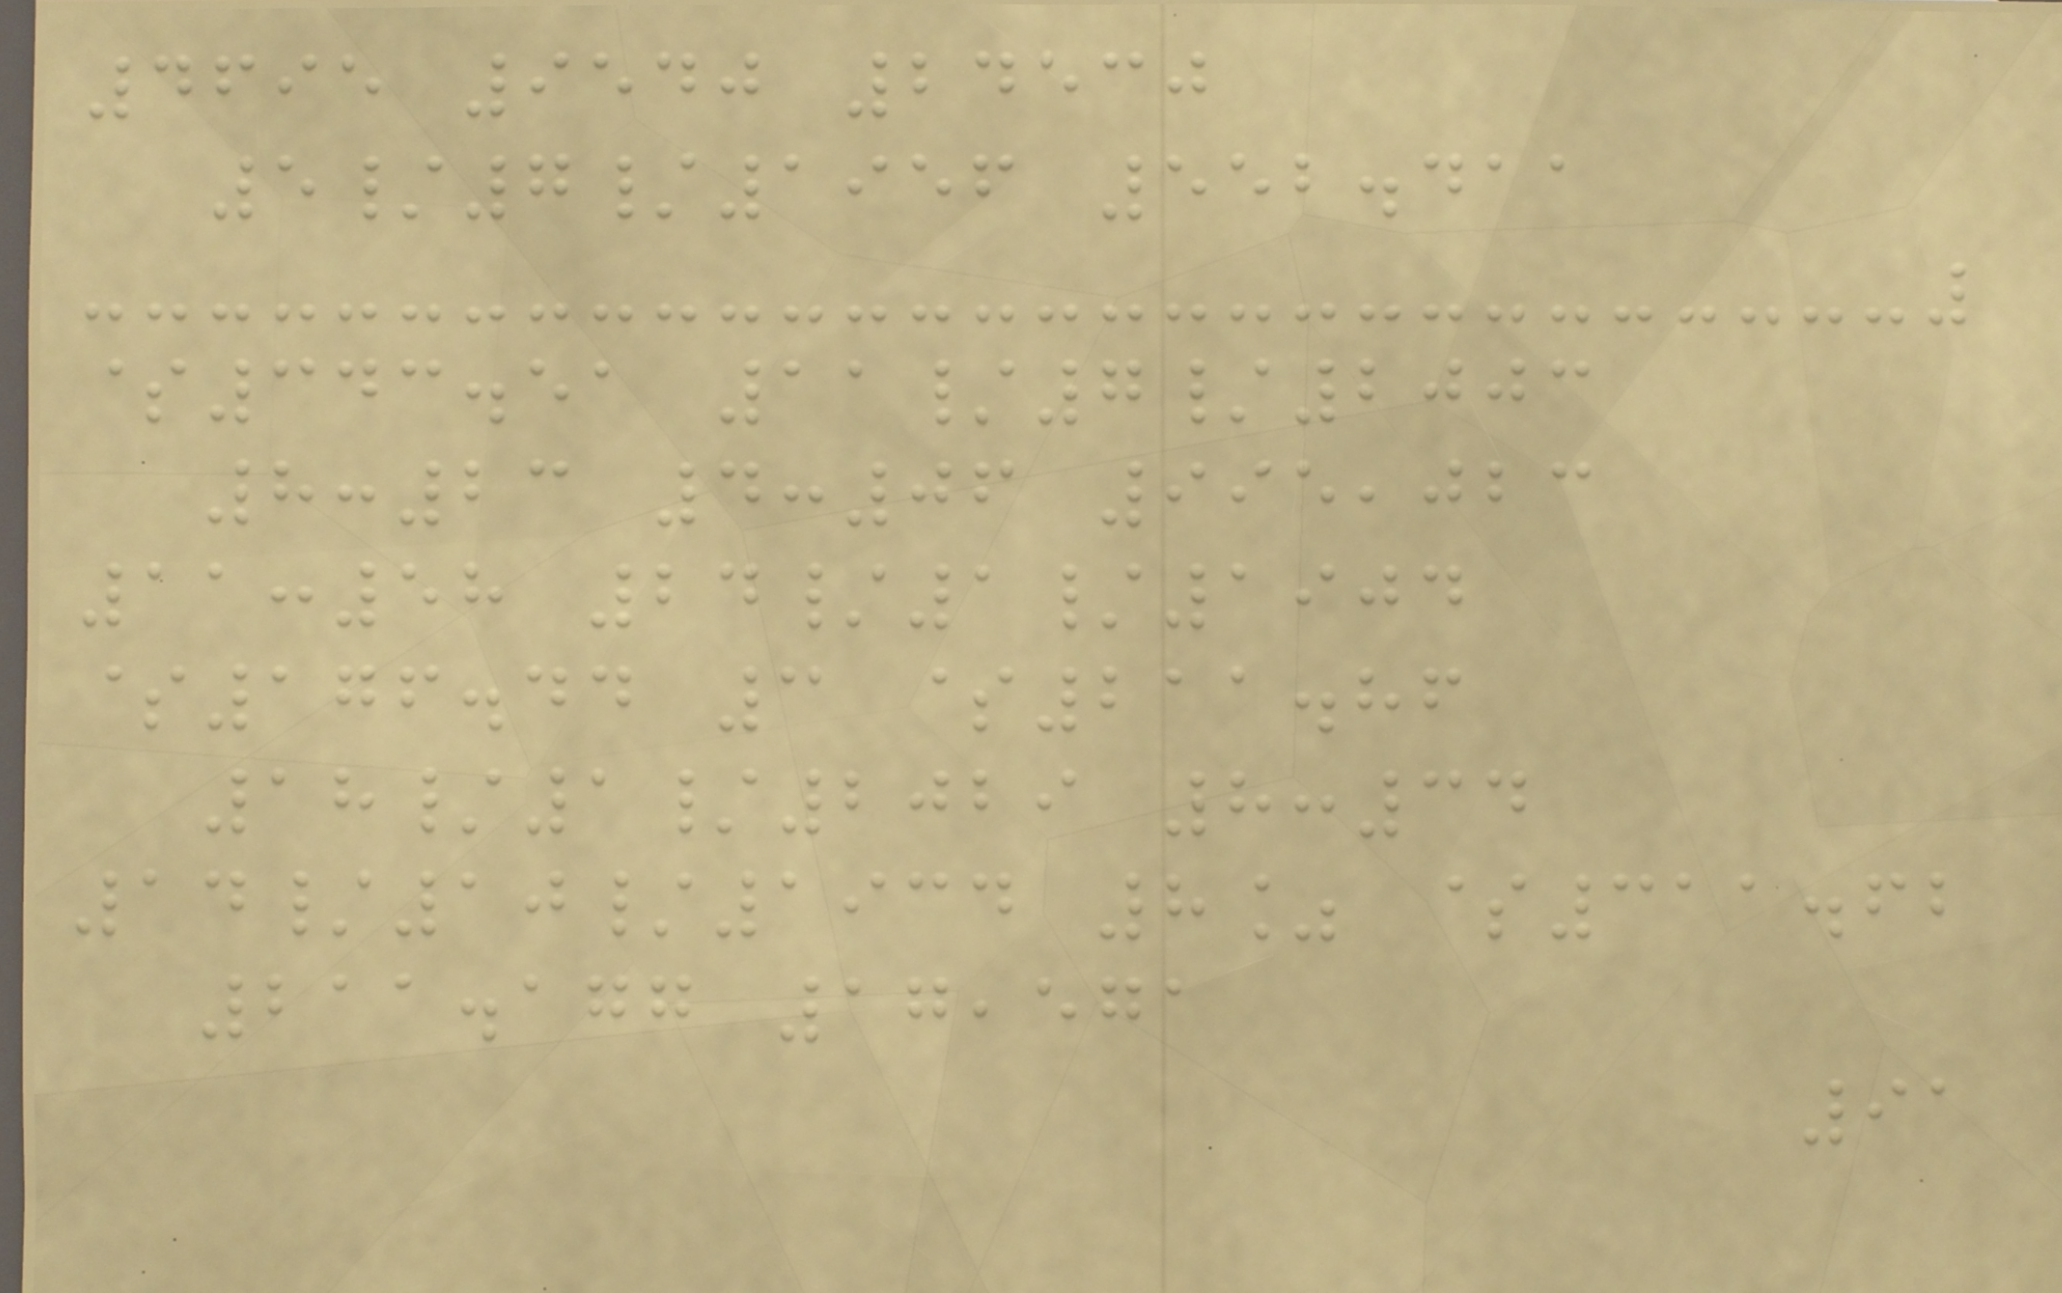4695 9540 24530
5/7/1956 552.411
$343.51 11/7/2003
8:23 4:06 995,023
11:58 24/1/1904
$176.44 3 $211.86
18/1/2029 8:34
14/10/1934 8% $311.62
211.177 17,571
91
